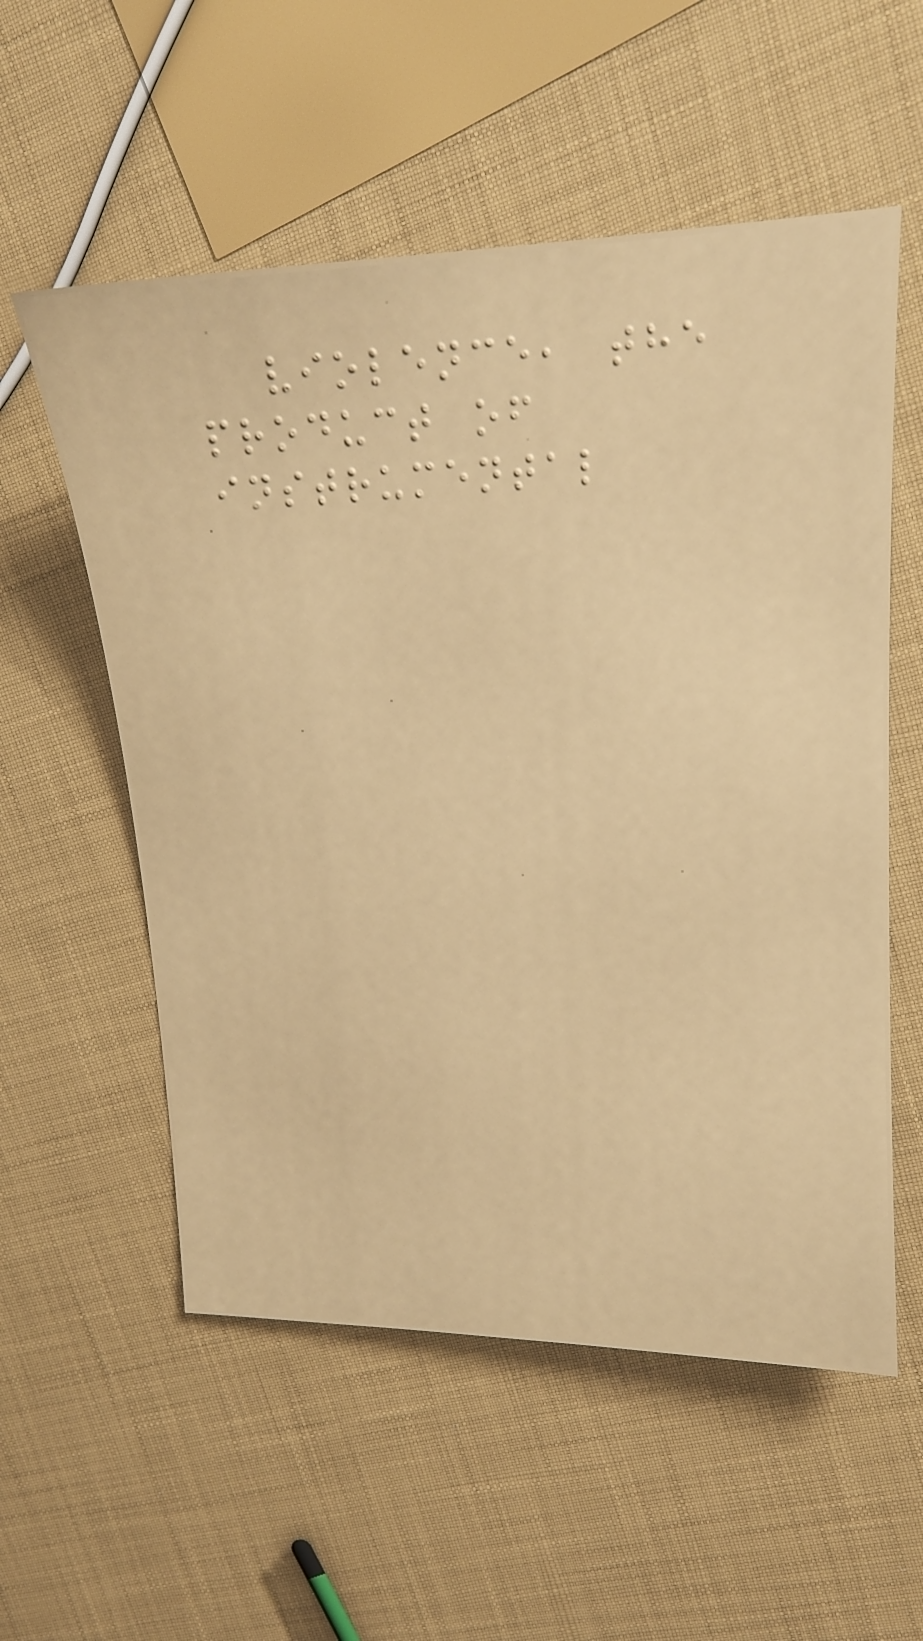violence, the
product of
instrumental
